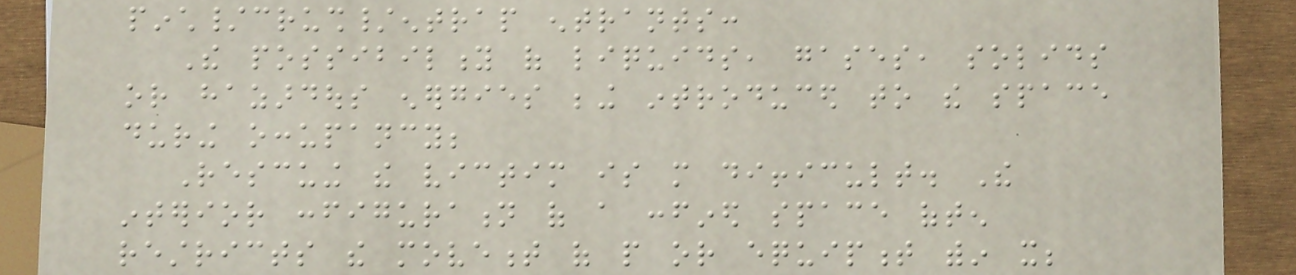pinch/crush/entrap entrants:
The possibility of liquids, gases, solids
or hazardous energies being introduced to the space
during occupancy;
Rescuing the victim is more difficult. The
interior configuration of a confined space often
restricts the movement of people or equipment within it;
